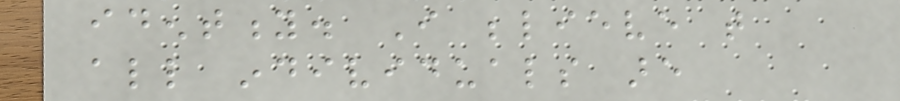identity. I believe that
all individuals are
